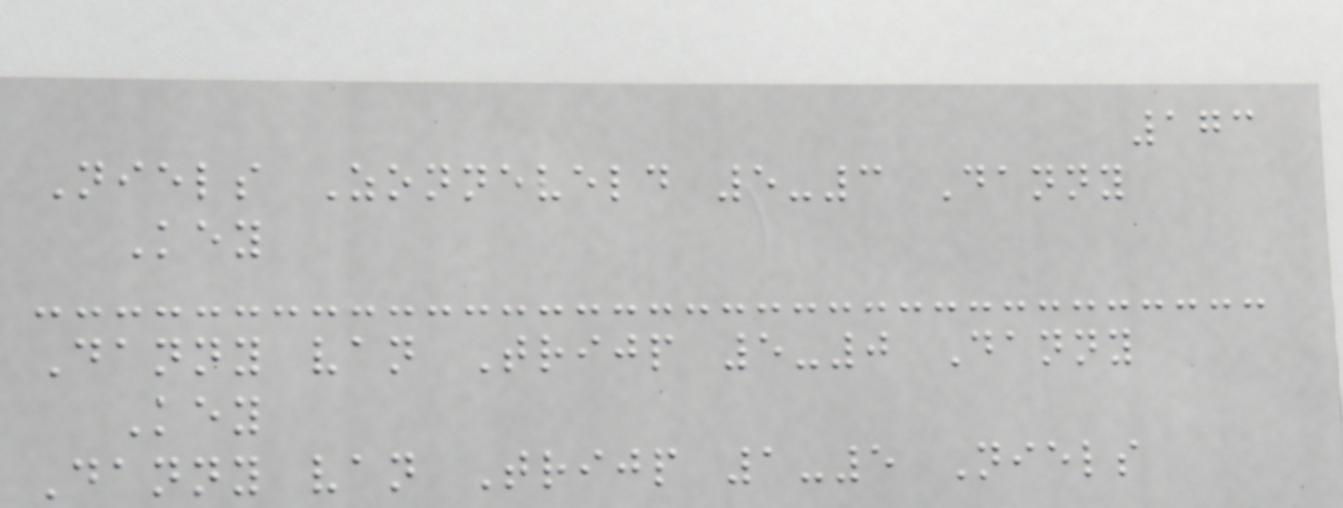173
Niels Zonneveld 5-3 Danny
Key
Danny van Trijp 5-0 Danny
Key
Danny van Trijp 1-5 Niels
